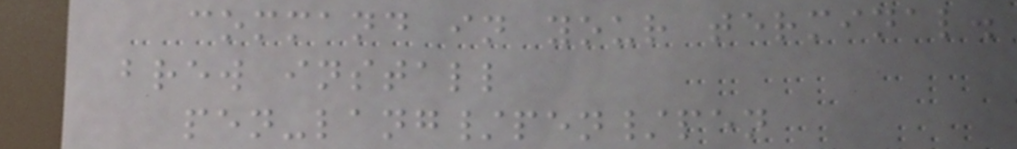command in your terminal.
brew install
pen-lang/pen/pen
